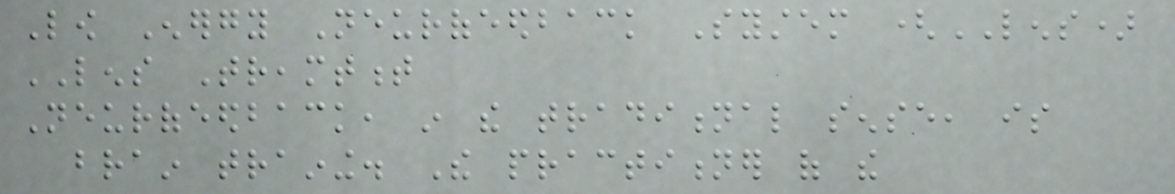Low Energy Neurofeedback System (LENS)
LENS Treamtment
Neurofeedback, in the traditional sense, is
brain training. The practitioner of the
